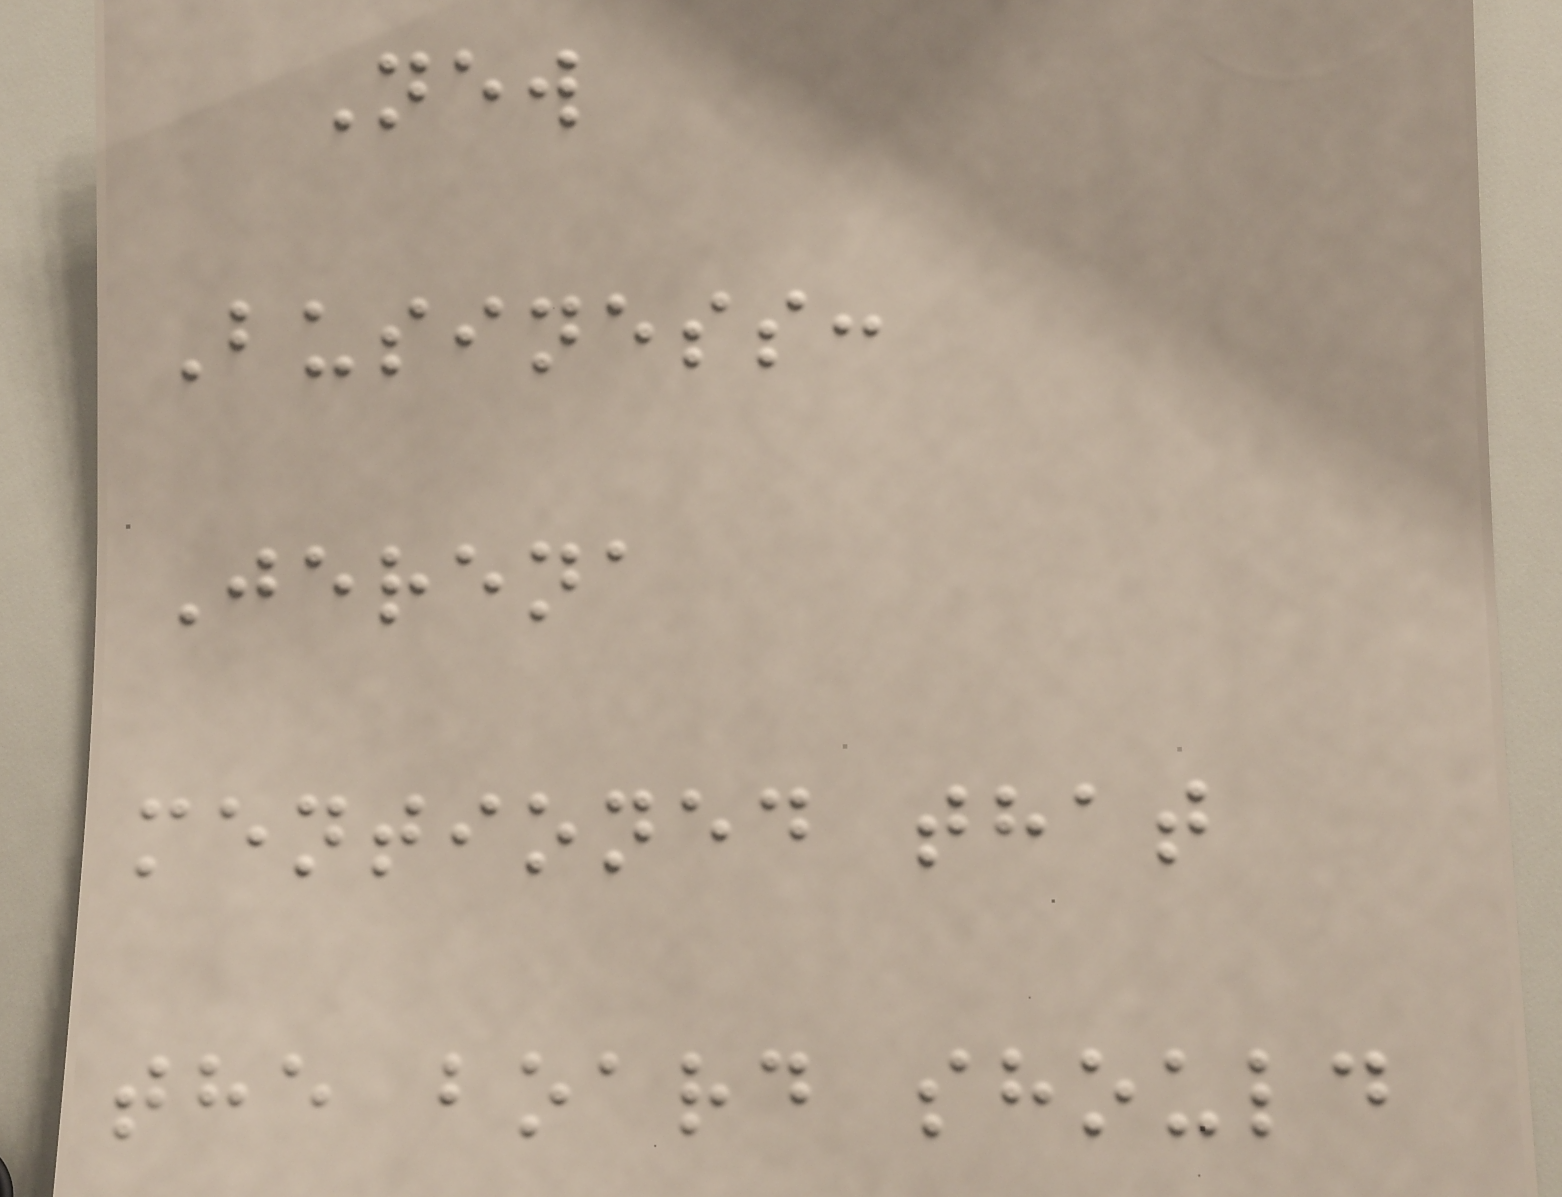New
Business:
Jerena
mentioned that
the board should
